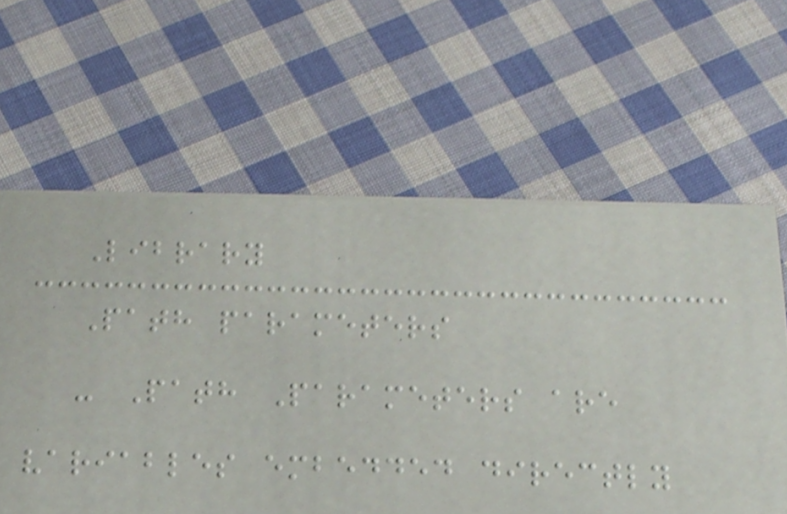Library
Path parameters
- Path Parameters are
variables embedded directly
